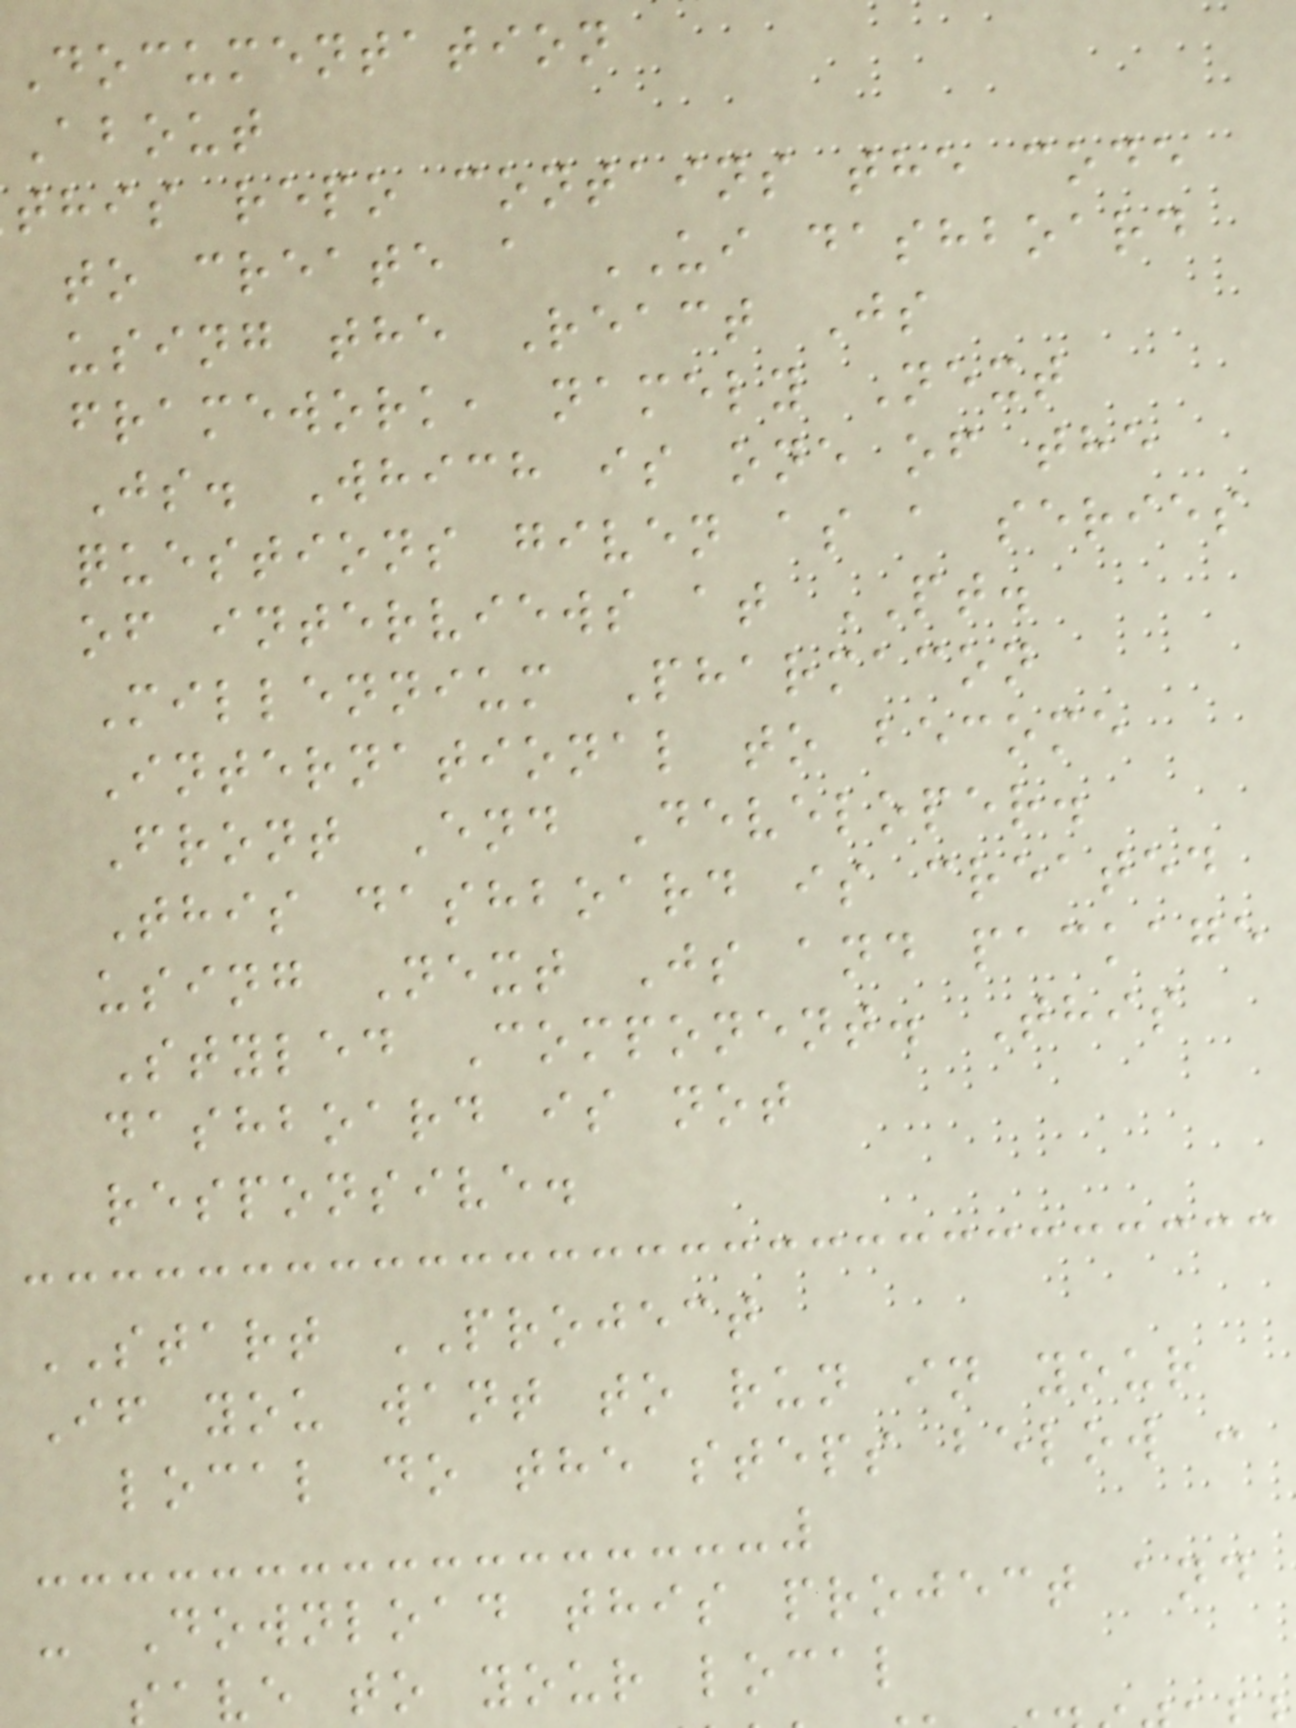documentation
about
this repo contains the code
to create a UI dashboard
using the React Js
framework, namely Next
Js. Which is one of the
questions given as a series
of interviews at PT.
Millennium Pharmacon
International to become
Front End Developer.
This dashboard is created
using Next Js and package
Styled Component. This
dashboard is not
responsive.
START PROJECT
If you want to run in your
local do the steps below :
- Download this project and
save to your local
